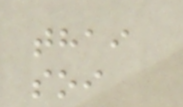thai
soi
